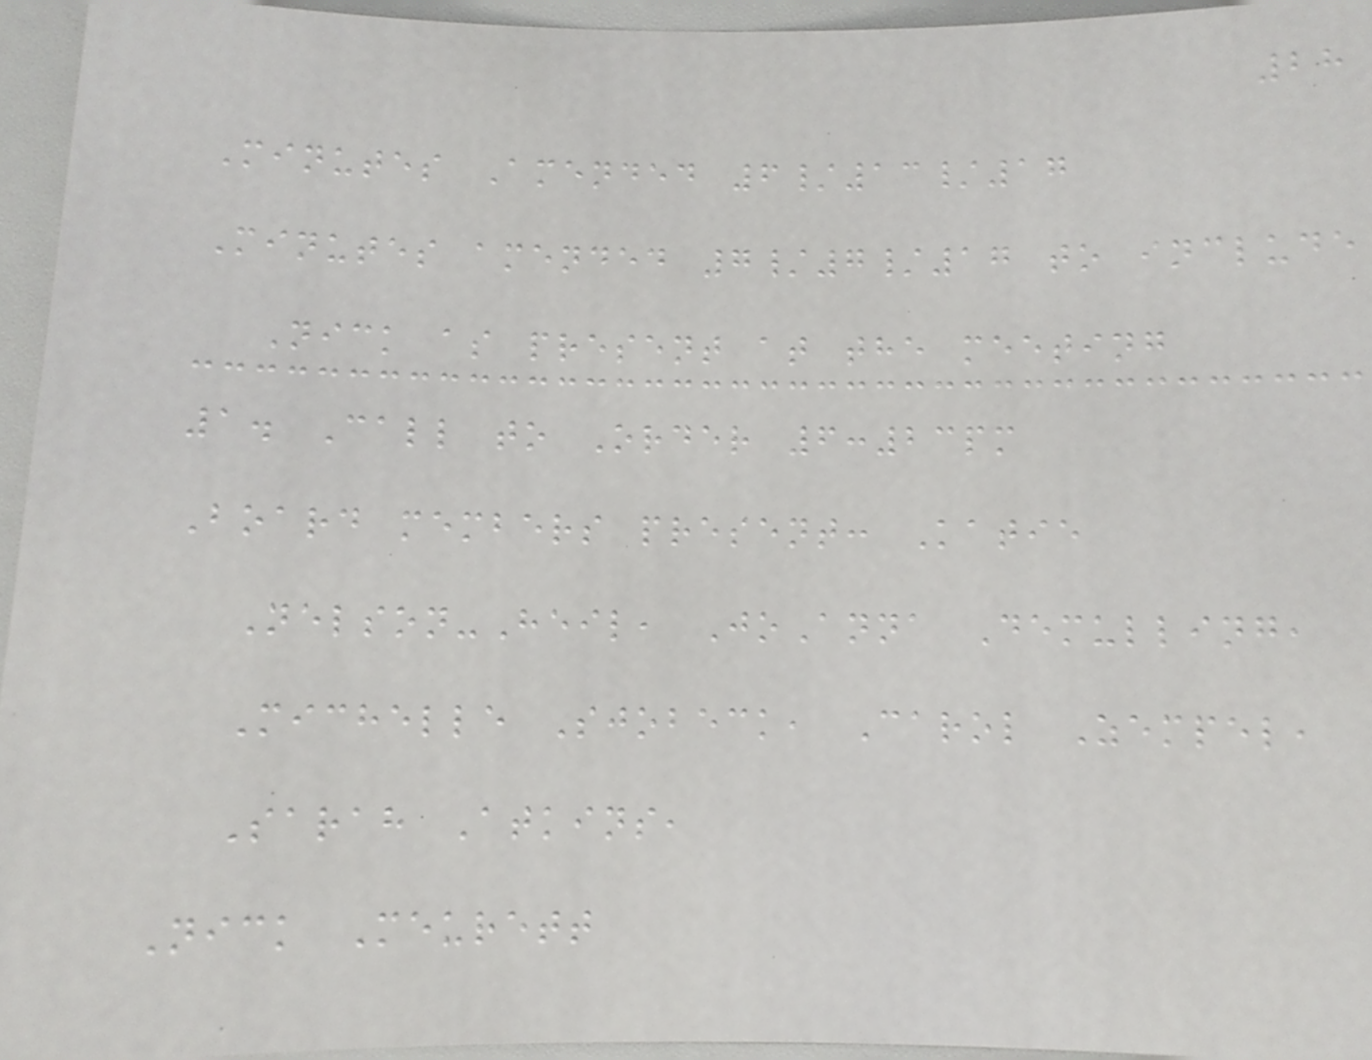28
Minutes Amended 6/13/17
Minutes amended 7/7/17 to include
Nick as present at the meeting
1. Call to Order 6:23pm
Board members present: Katie
Nelson-Heil, JoAnna Demulling,
Michelle Sjobeck, Carol Zempel,
Sarah Atkins,
Nick Meurett
